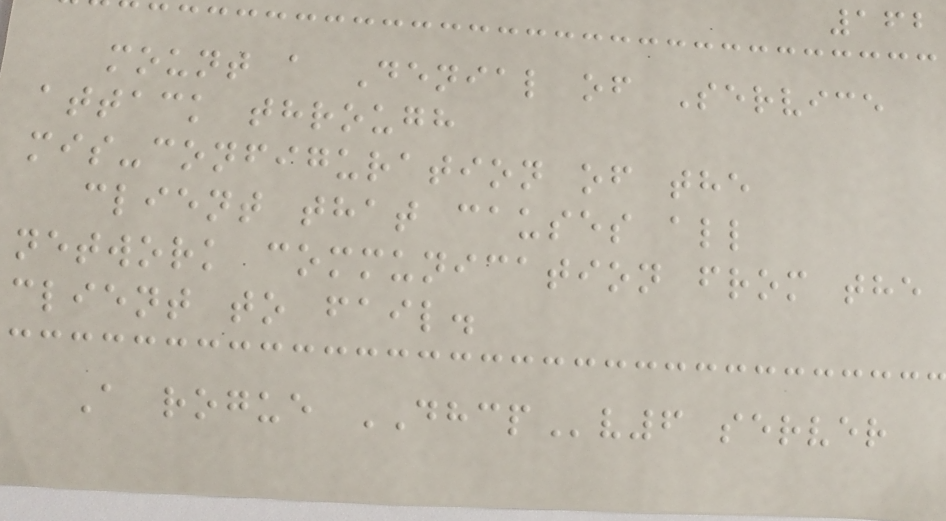162
mount a Denial of Service
attack through
mis-configuration of the
client that causes all
network communication from the
client to fail.
A rogue DHCPv6 server
